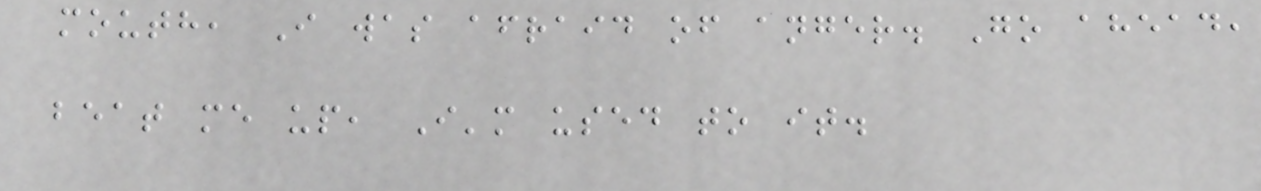mouth, I was afraid of anger. Go ahead,
beat me up, I'm used to it.
